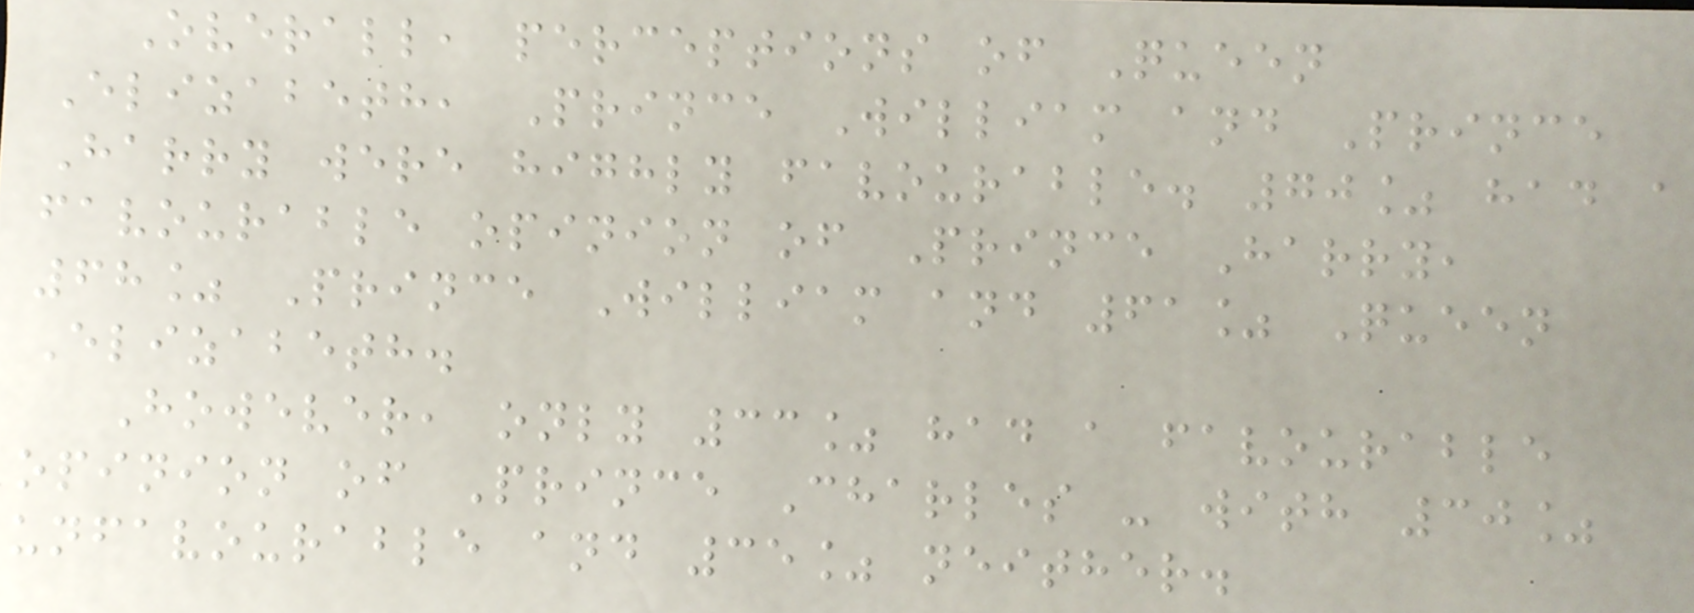Overall, perceptions of Queen
Elizabeth, Prince William and Prince
Harry were highly favourable. 70% had a
favourable opinion of Prince Harry,
68% Prince William and 61% Queen
Elizabeth.
However, only 33% had a favourable
opinion of Prince Charles - with 30%
unfavourable and 35% neither.
